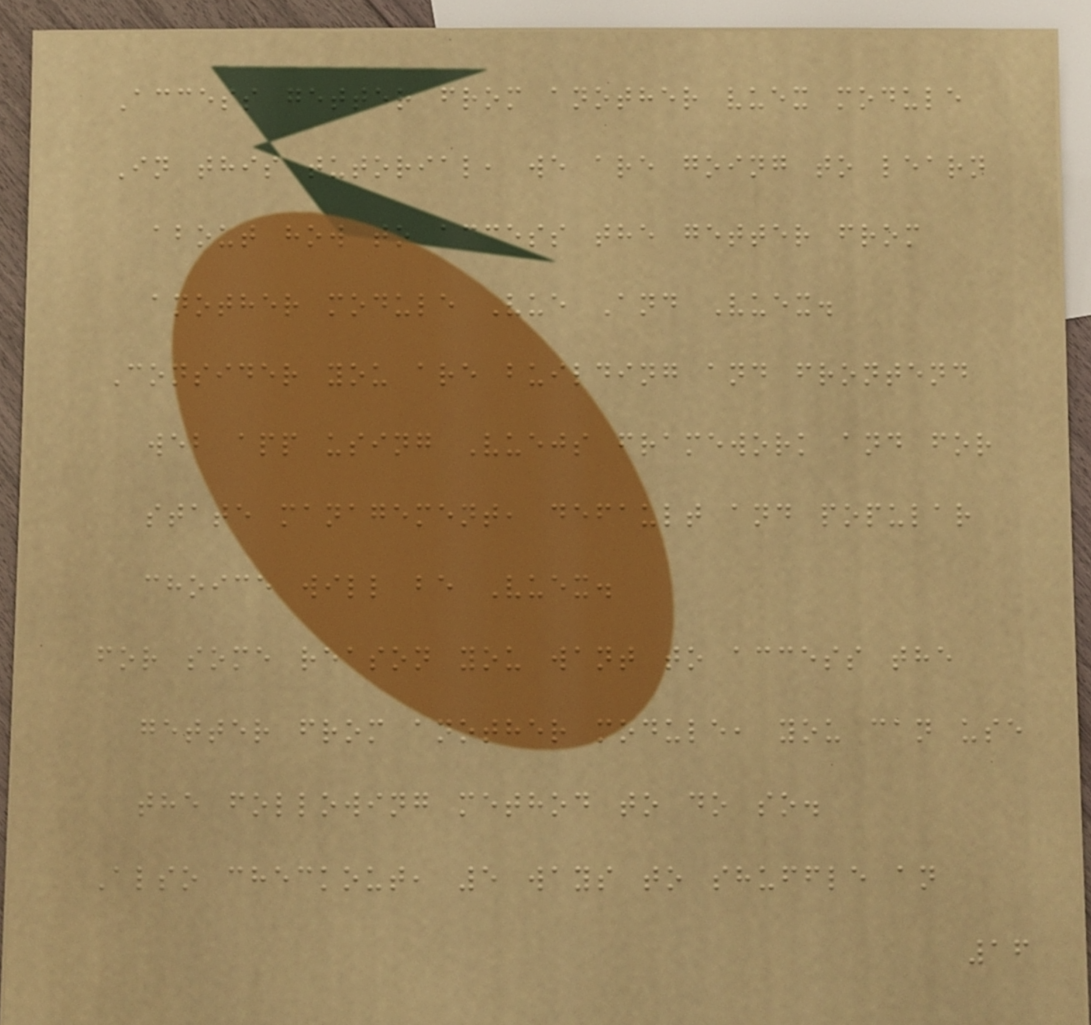Access getter from another vuex module
In this tutorial, we are going to learn
about how to access the getter from
another module Vue And Vuex.
Consider you are building and frontend
web app using Vuejs framework and for
state management, default and popular
choice will be Vuex.
for some reason you want to access the
getter from another module, you can use
the following method to do so.
Also checkout, 5 ways to shuffle an
16
